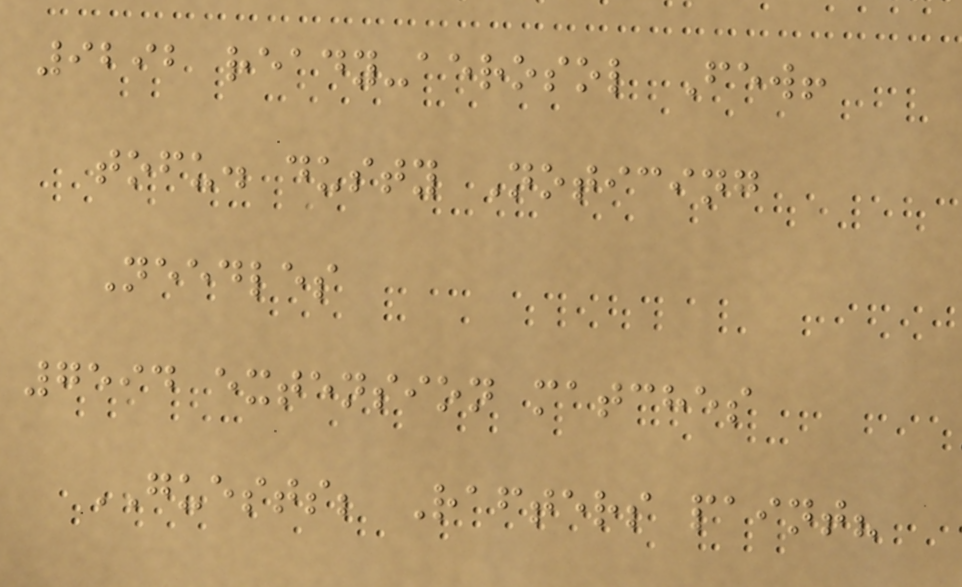9292 ready-aerosol Few!
tofu. dusty Noticing
Needles
7594 extension matches
GUESTS; Rafters paint?
